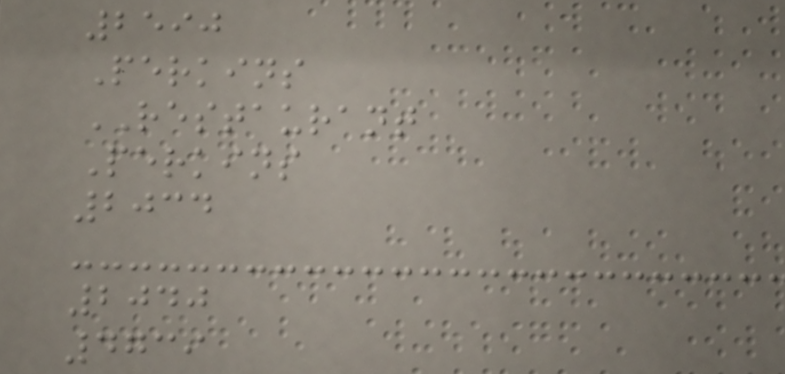2590
Perkins
RESTAURANT
Perkins
2034
2040
4739
